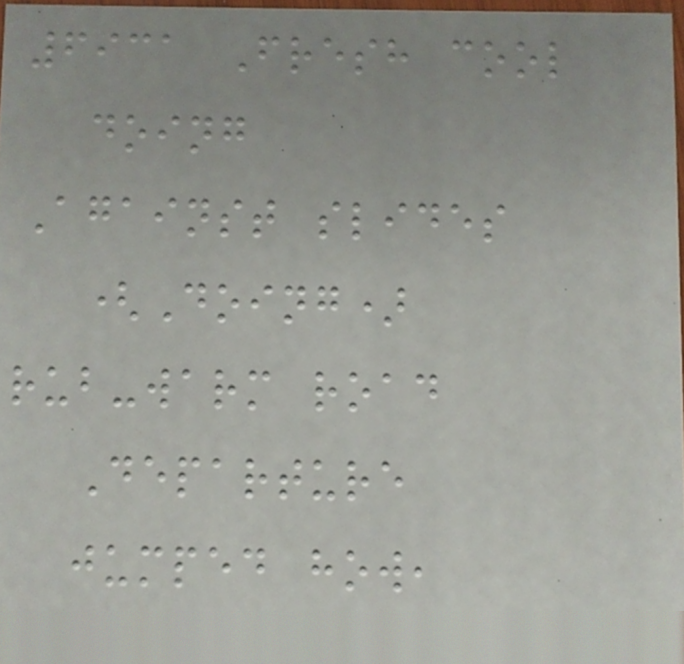6931 Fresh cool
doing
Against slides
(Doing)
rub-warm road
Departure
jumped how,
